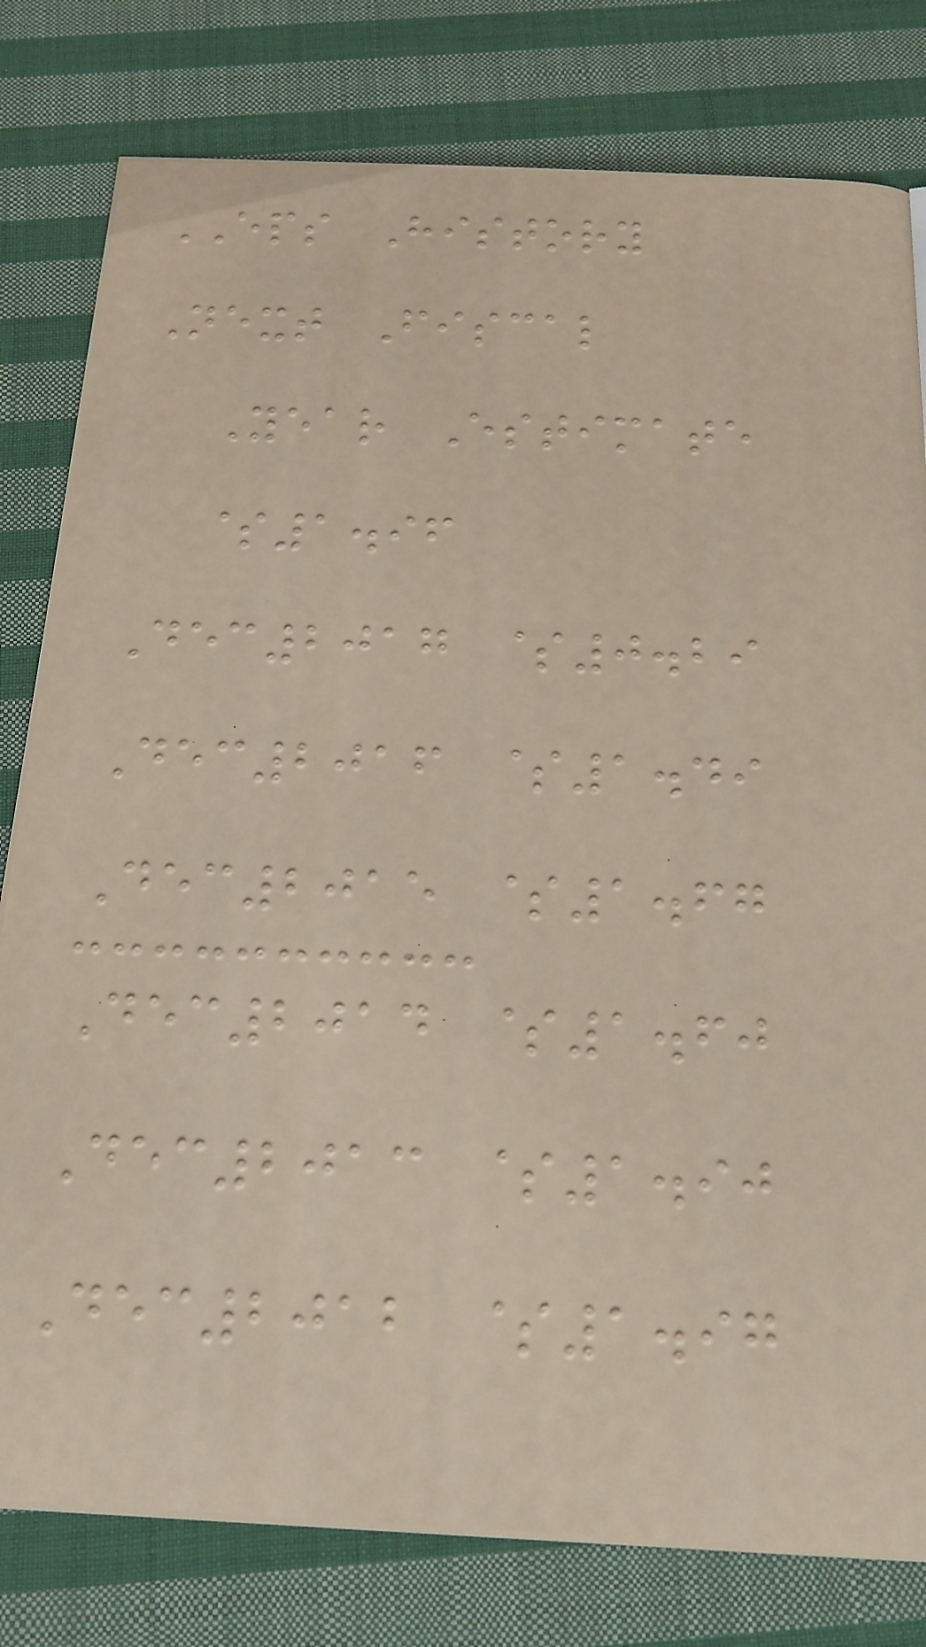EPS History
Next Fiscal
Year Estimate
$1.96
Dec2017 $0.29
Dec2016 $1.49
Dec2015 $1.67
Dec2014 $1.60
Dec2013 $1.90
Dec2012 $1.97
